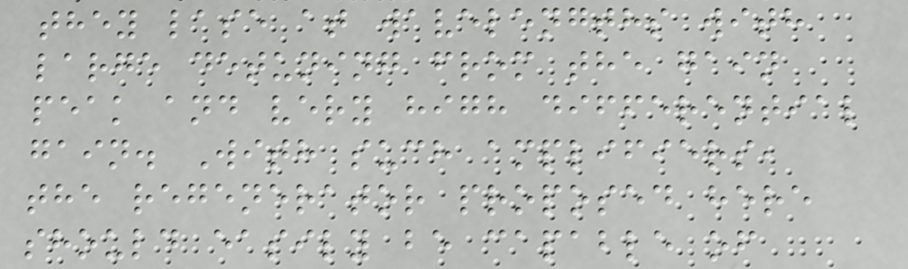they lase at wavelengths with
large detuning from the gain
peak and very high differential
gain. With such amplifiers,
the regenerator proposed here
should easily be capable of
